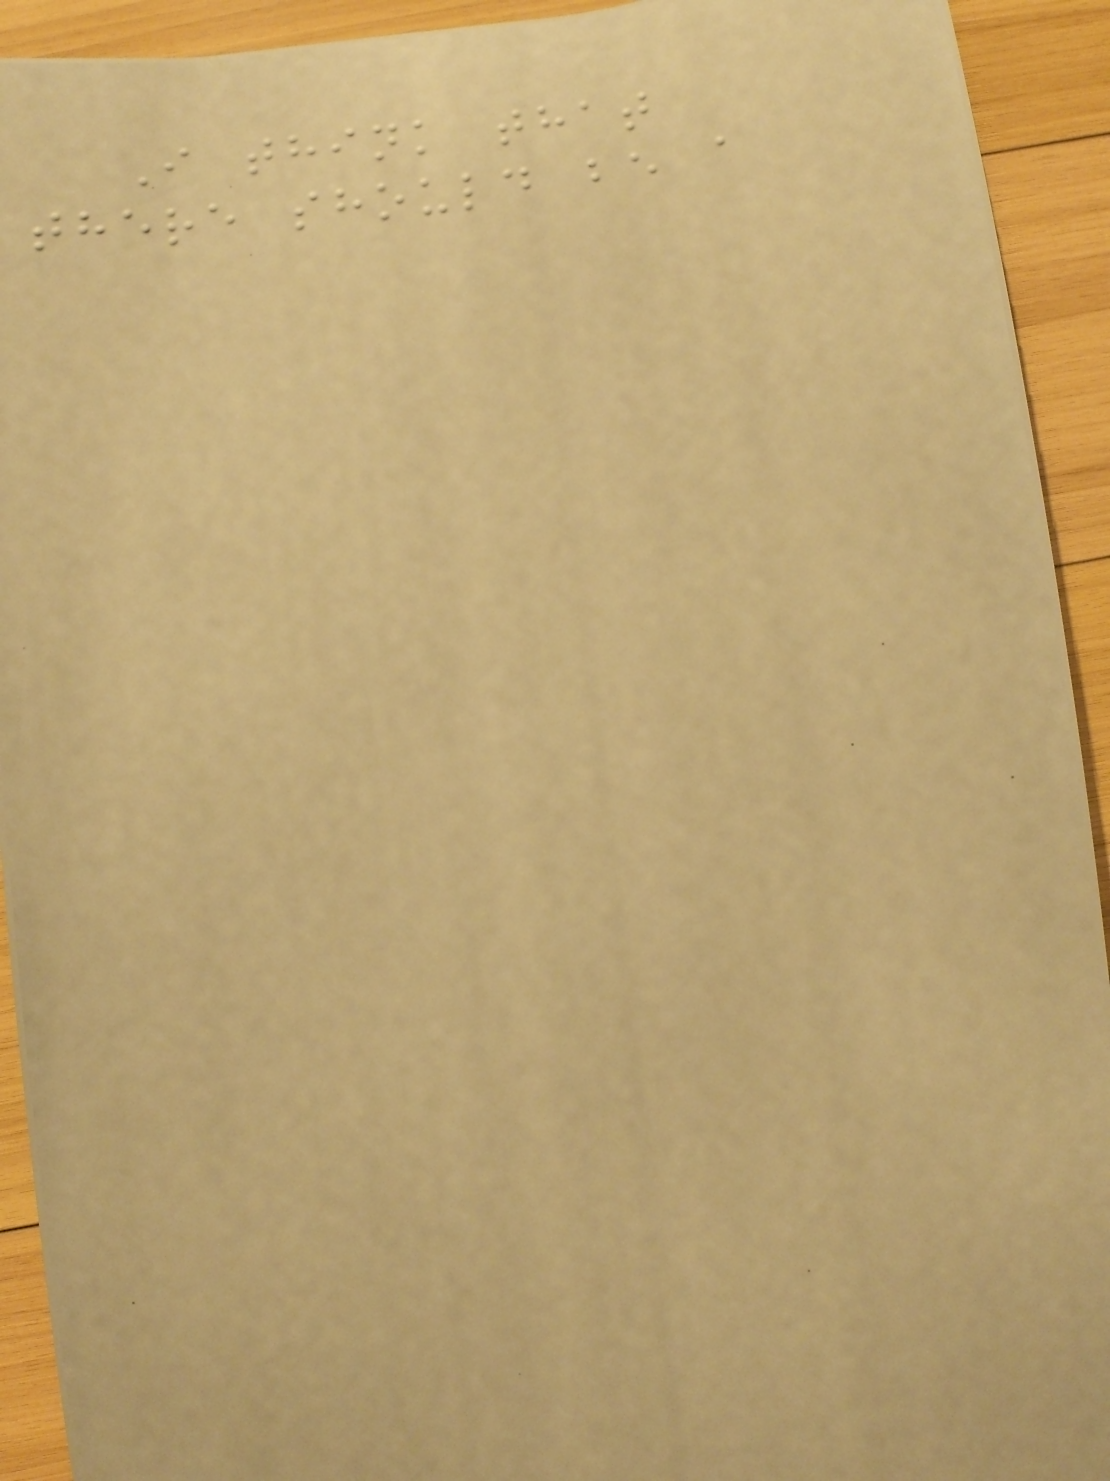I think that
there should be a
